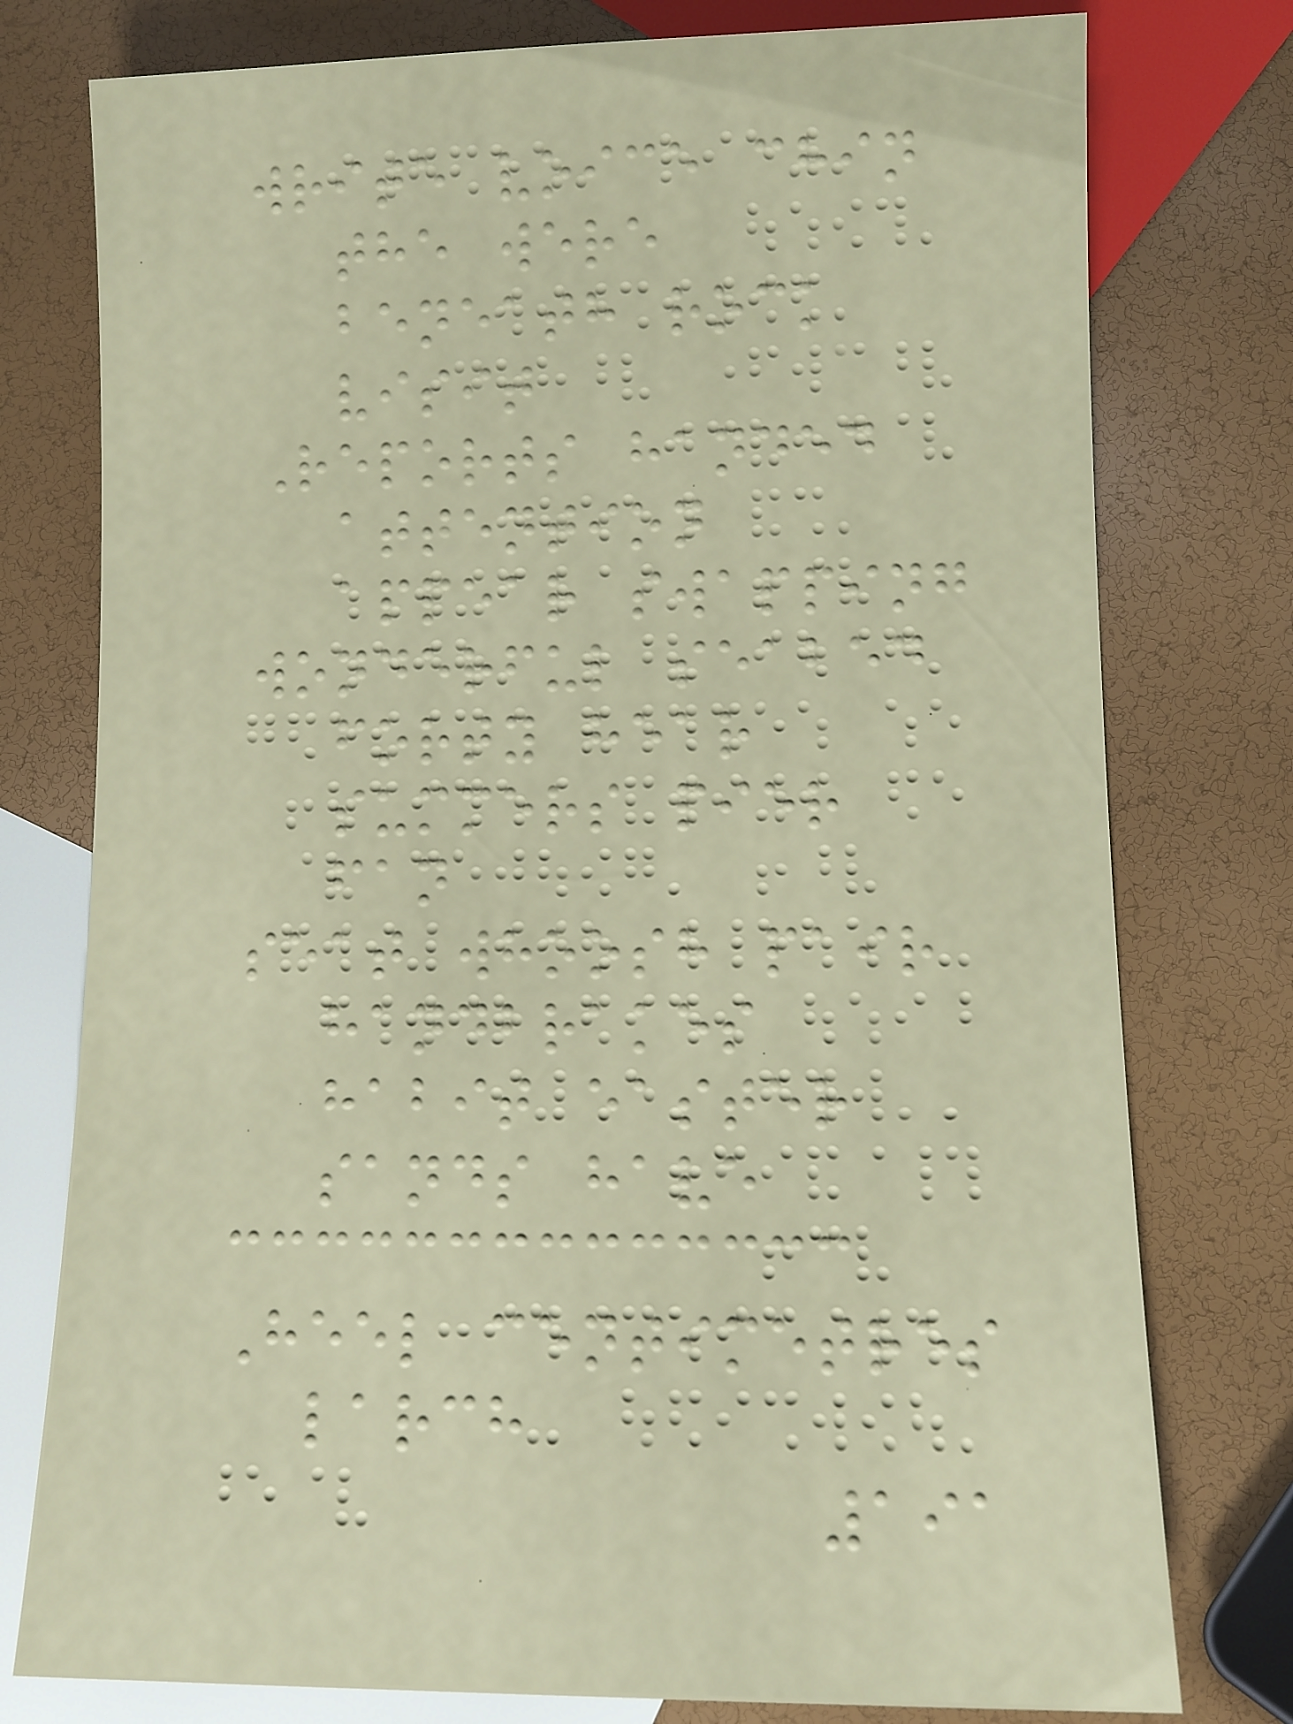write voice chin
the were
beneath rock
visit
Reports handed
attention
appear swapping
wonderful seabed
forty hear
summers pier
fan
seat whoosh pair
handbrakes
habit easter
sands have
Heel centimetres
larch
191
